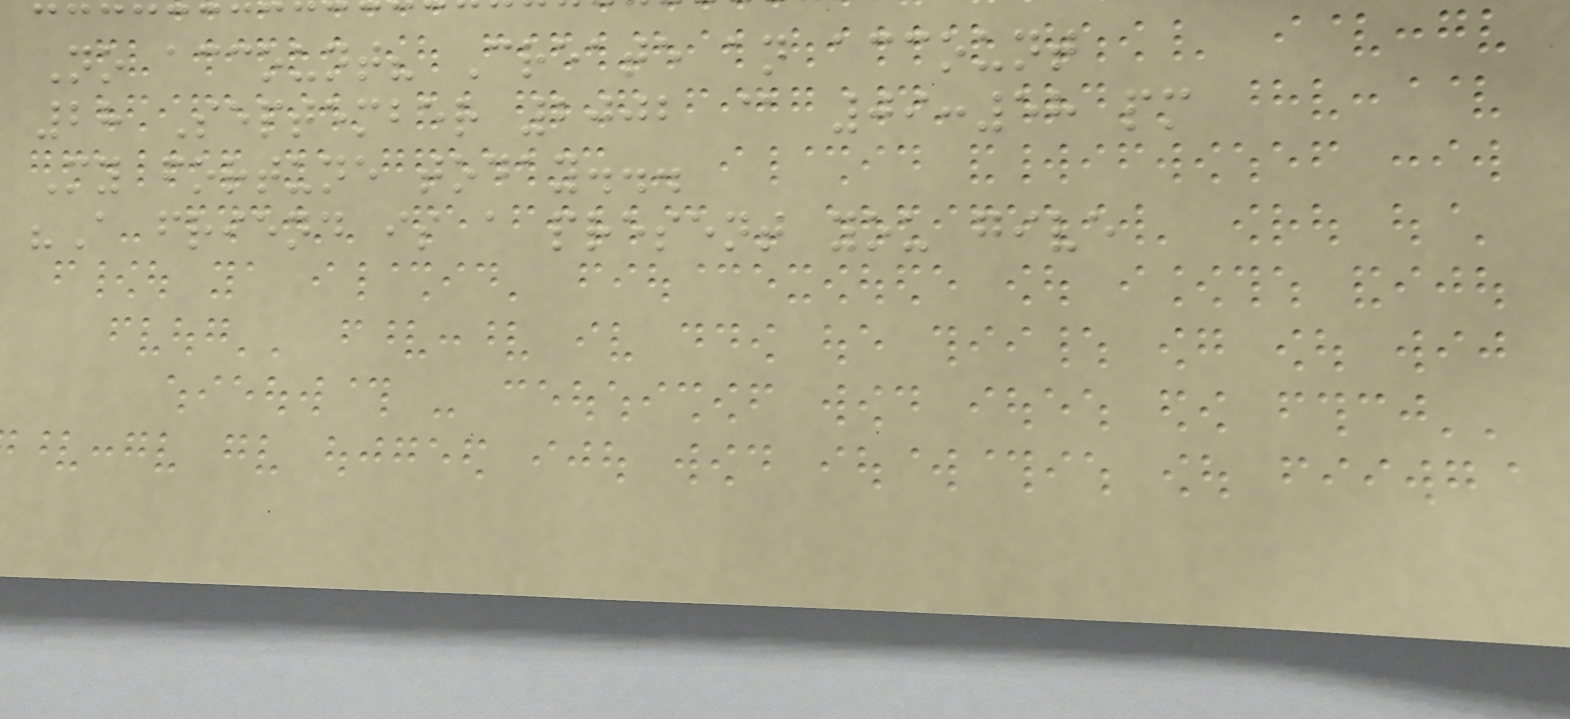No account? Create an account
28 September 2002 @ 09:58 pm
My fortune today...
"A friend is a present you give
